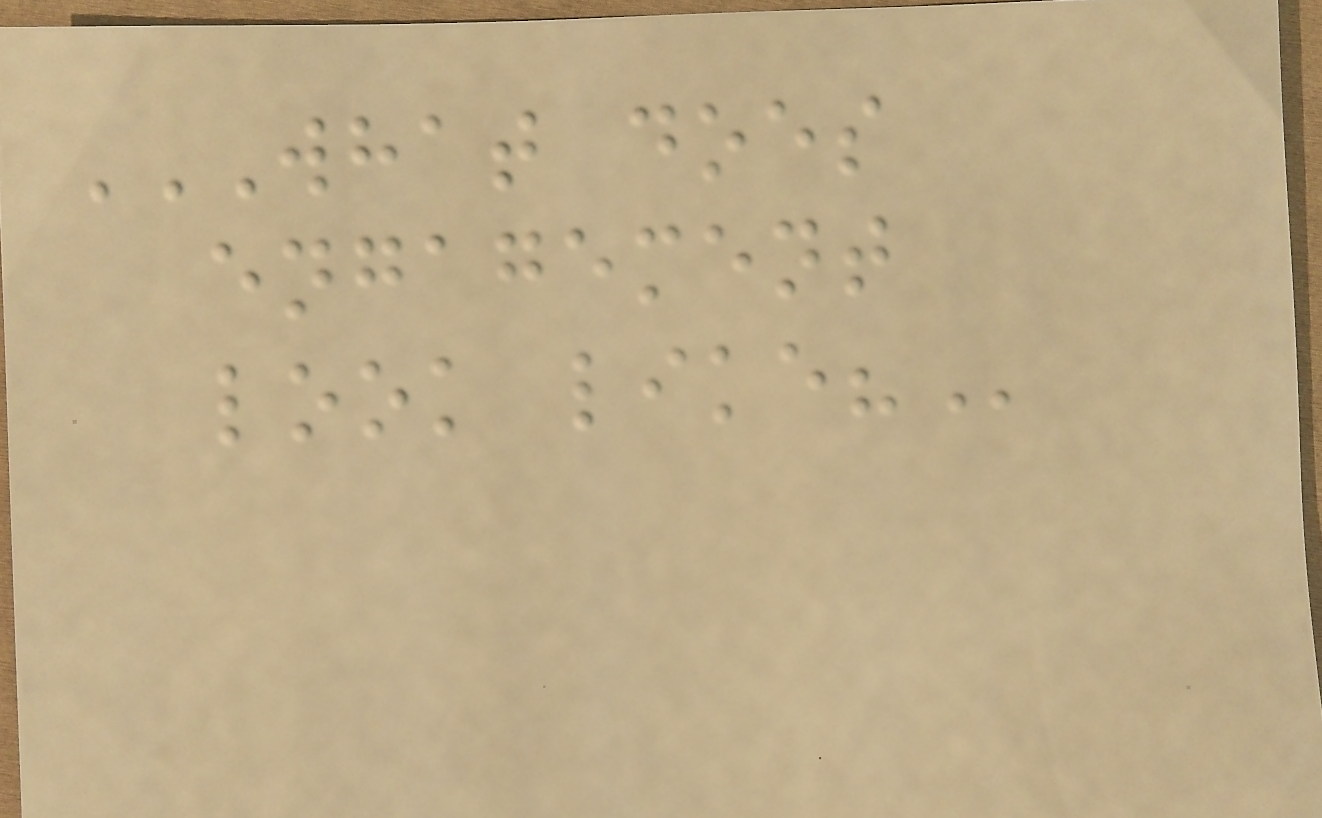WHAT DOES
ENGAGEMENT
LOOK LIKE?
